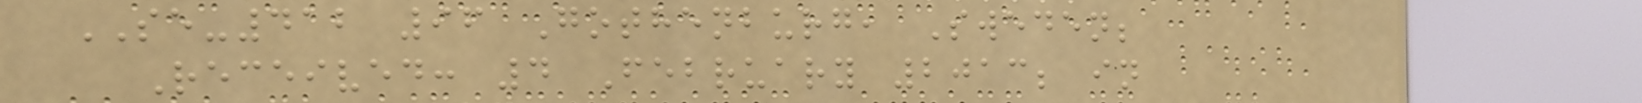SE-412 96 Gothenburg, Sweden;
Received: 4 February 2013; in
